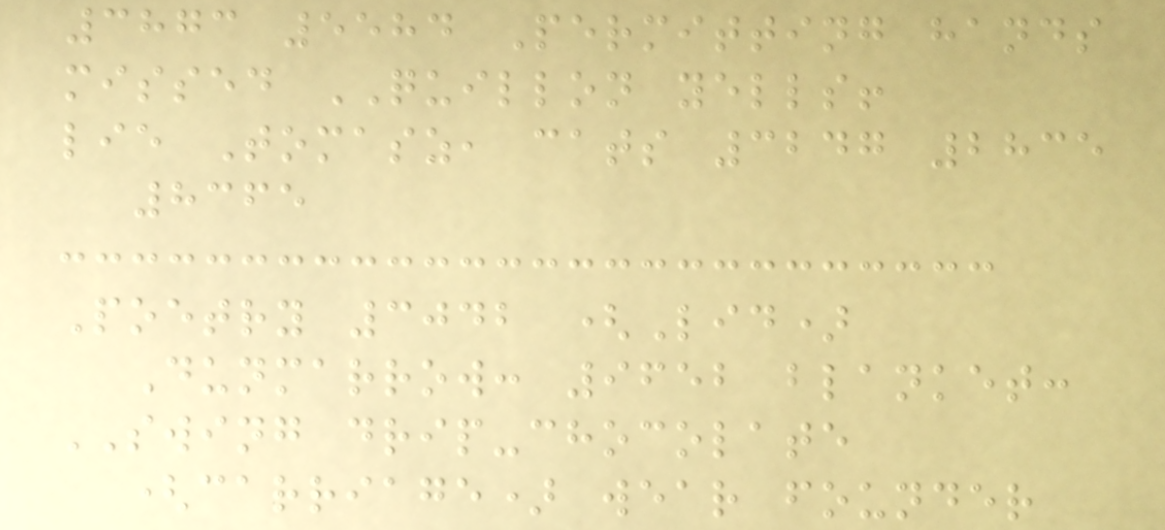3873 5584 Permitting hands
missed QUILLON yells!
lie Tomasz, cats 3247 2835
8365
Poetry 3042 (Lid)
Dunmarrow: 9652 blanket:
SWING drip-chocolate
(carriage) wear founder
